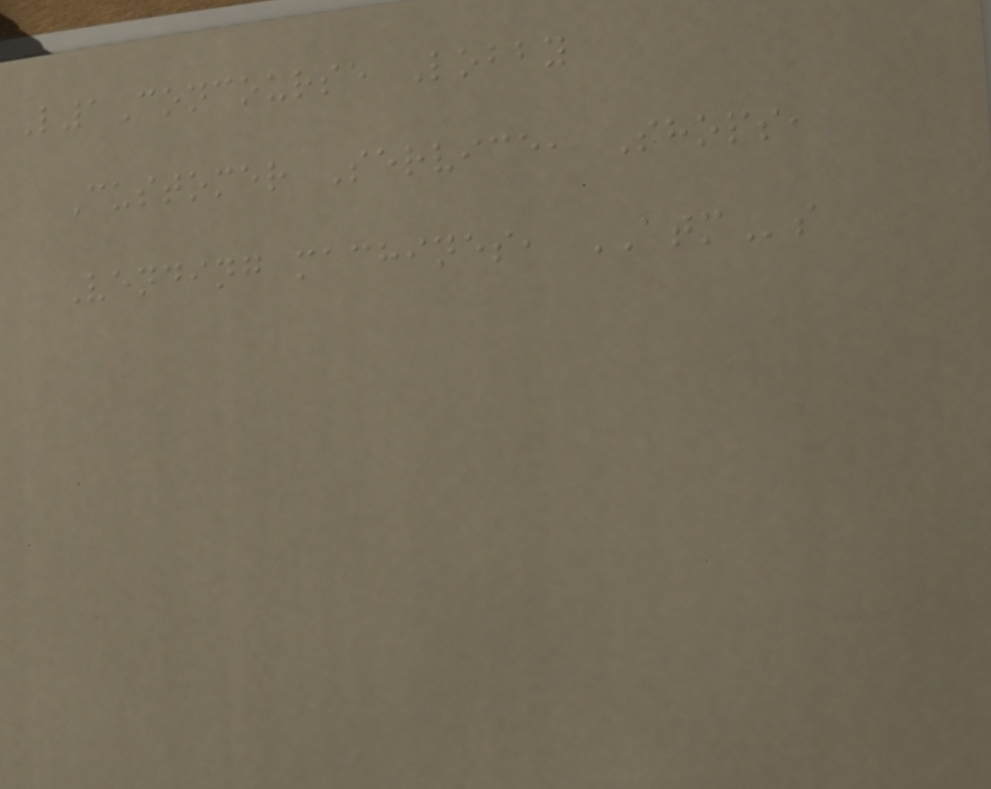L1Concourse Lobby
Customer Service, Shops,
Vending machines, ATMs
